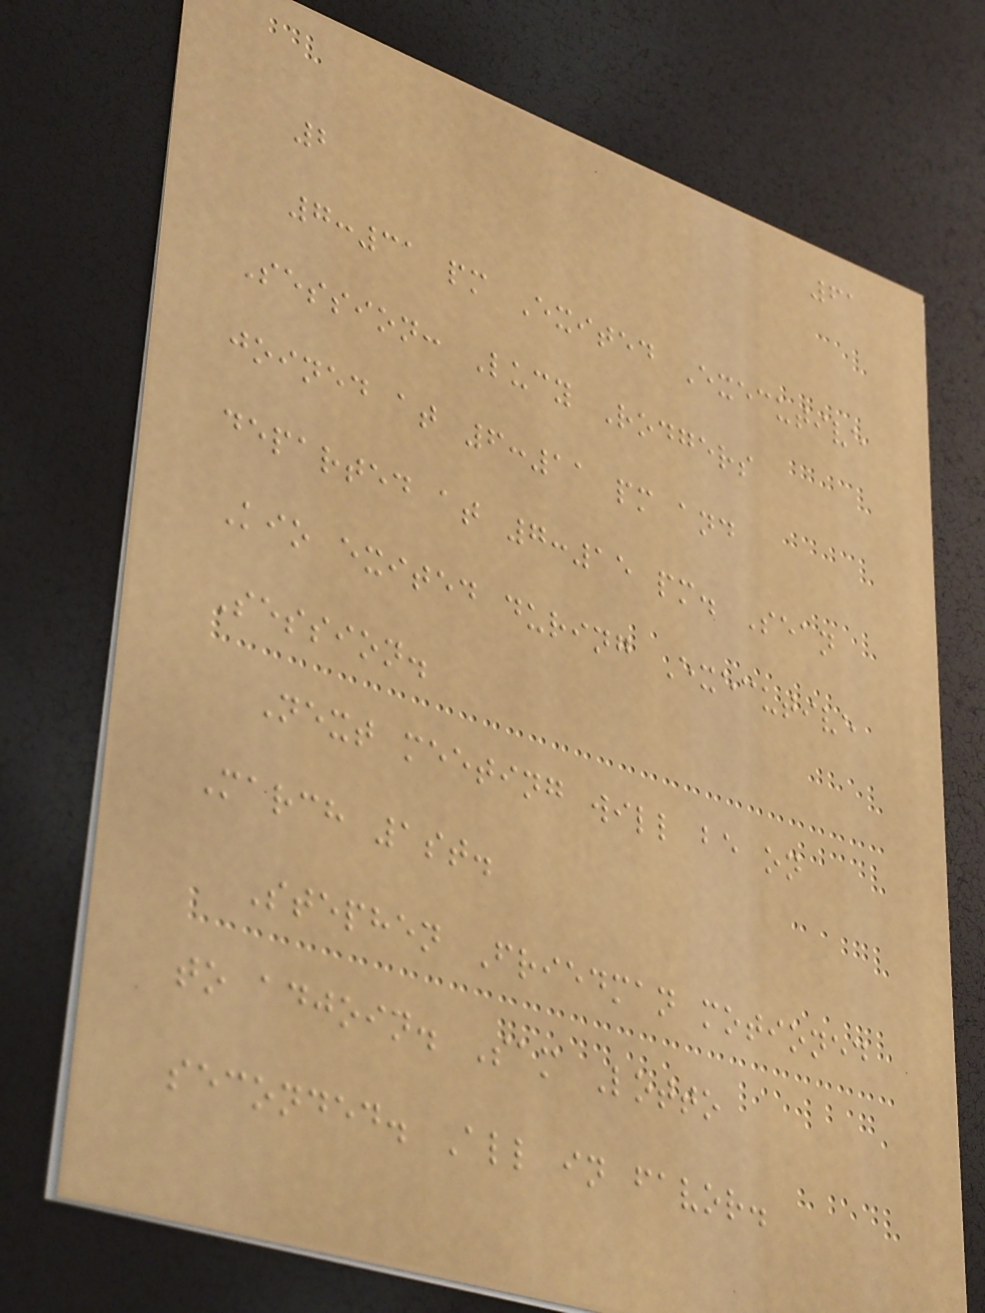61
2
7:31 pm Exited Executive
Session: Lucy Rodgers
joined at 6:11 pm and
departed at 7:15 pm. Sean
Kio exited during Executive
Session.
Next meeting will be on
March 1st.
Stephen Friedman motioned
to adjoin. Sam Lotto
seconded. All in favor.
